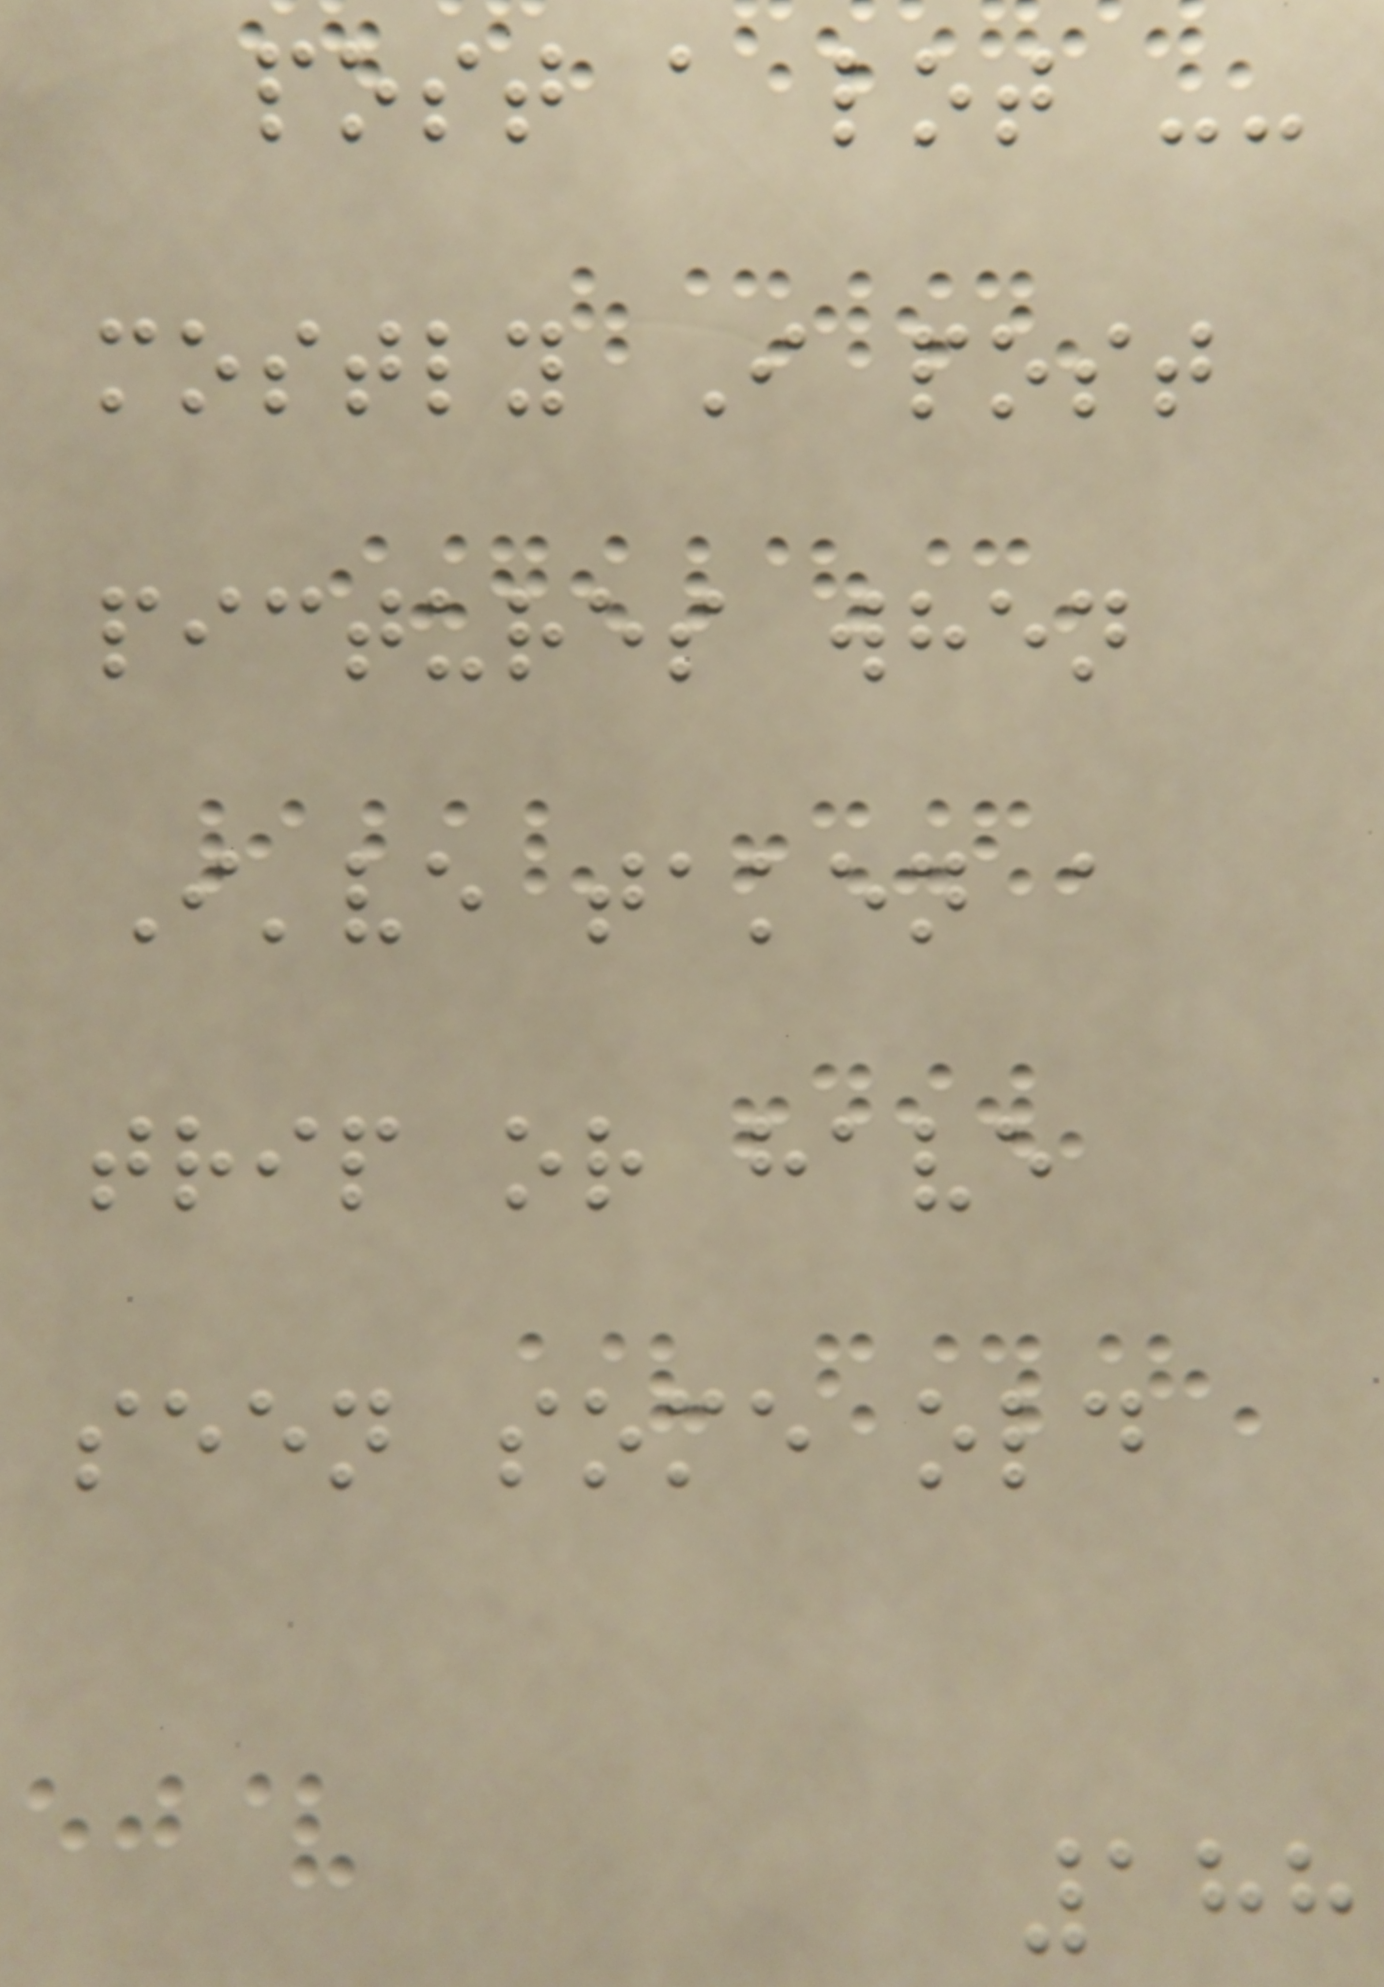post a lot --
mostly I post
pictures when
I've taken a
trip or have
seen some old
188
